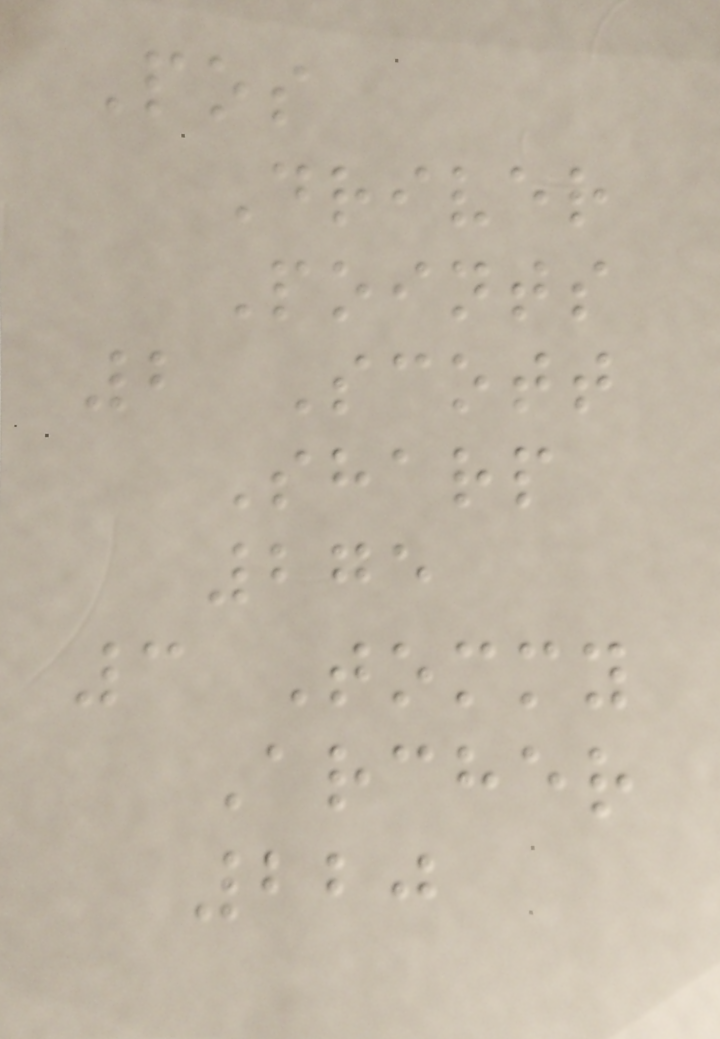Pos
Driver
Points
2 Scott
Sharp
275
3 Tommy
Archer
220
